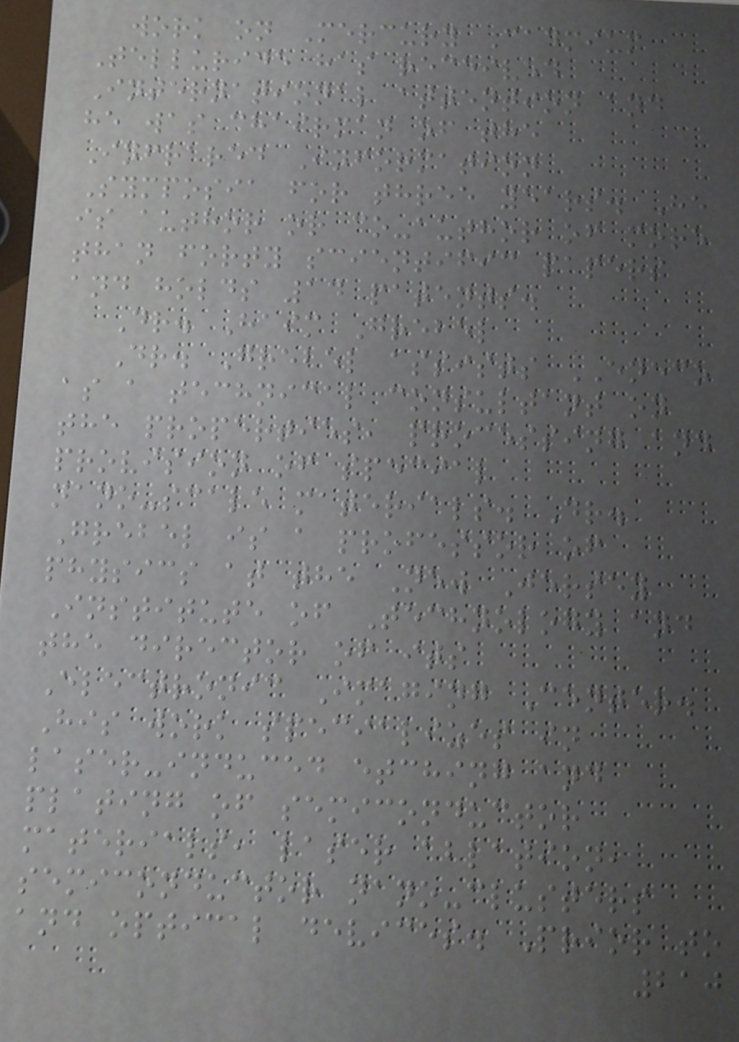work on Mercury Cadmium
Telluride has received
International attention and
he was chairman of the
Infrared Information
Symposia for three years. He
is author or co-author of more
than forty scientific papers
and holds 14 patents.
Dr. Haim Grebel
Dr. Grebel assists ENECO
as a technical consultant on
the properties, processing and
provision of special
nano-scale materials. Dr.
Grebel is a professor of
physics at the New Jersey
Institute of Technology and
the director of its
Electronic Imaging Center.
His work specializes in
laser-induced etching and
plating of semiconductor
materials, laser ablation,
semiconductor nano-clusters
and optical devices. Prior to
210
